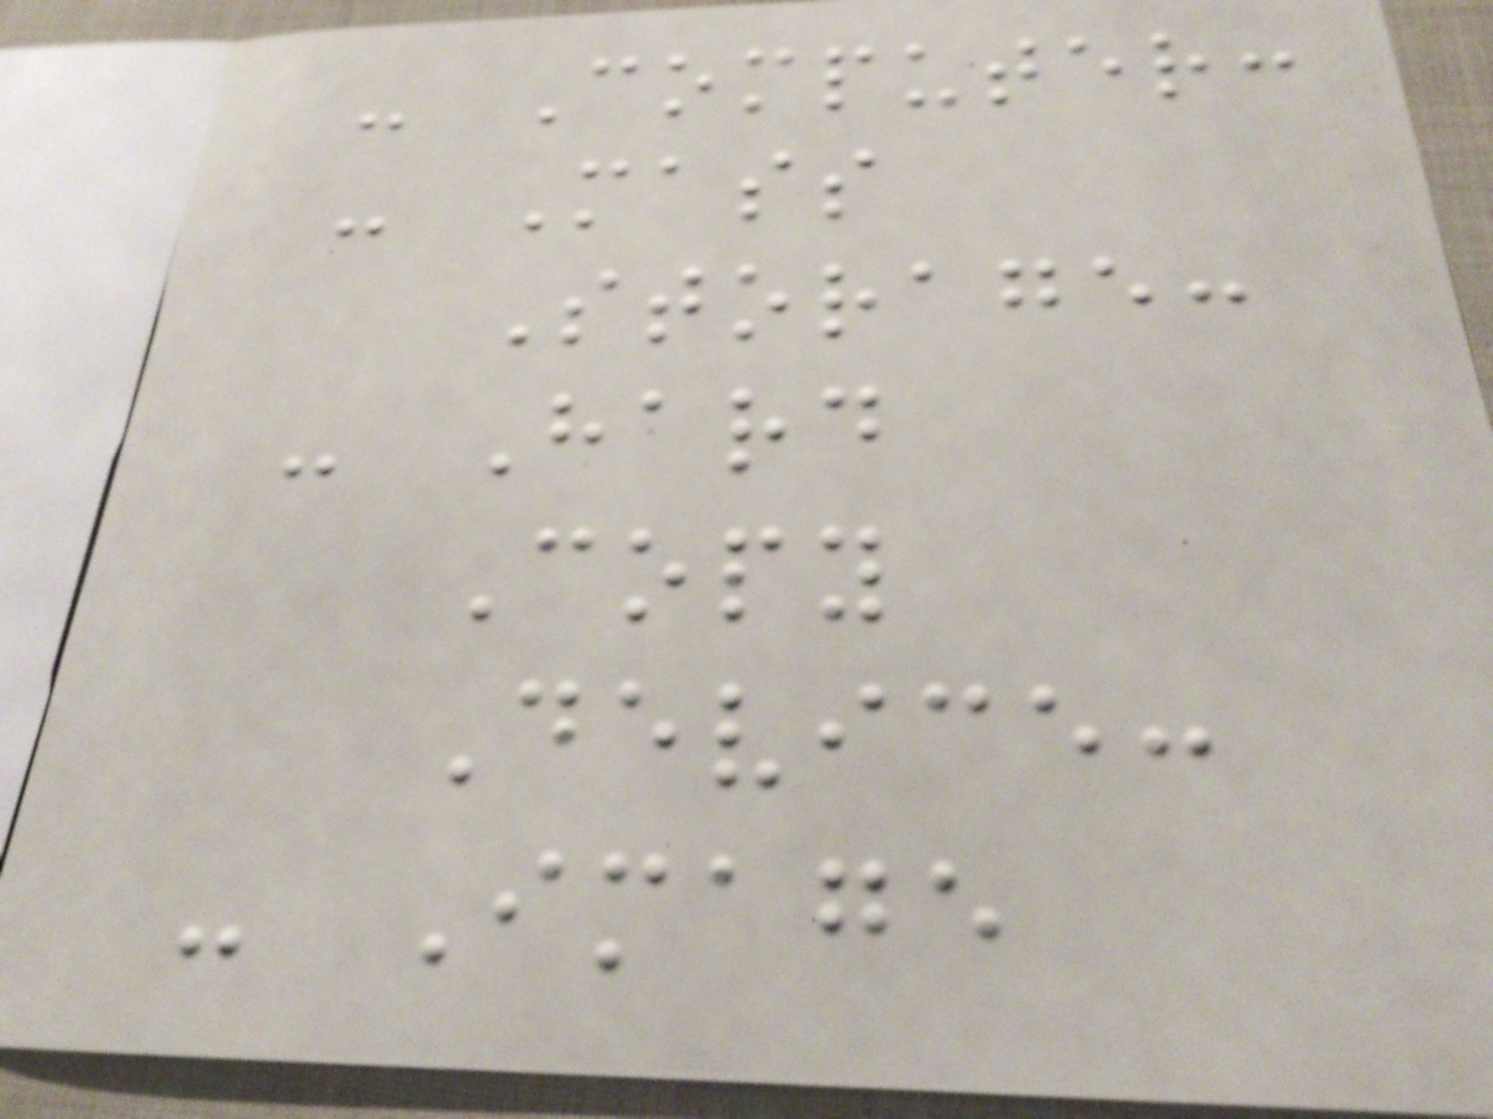- Computer:
- Mass
Storage:
- Hard
Copy
Device:
- Image
